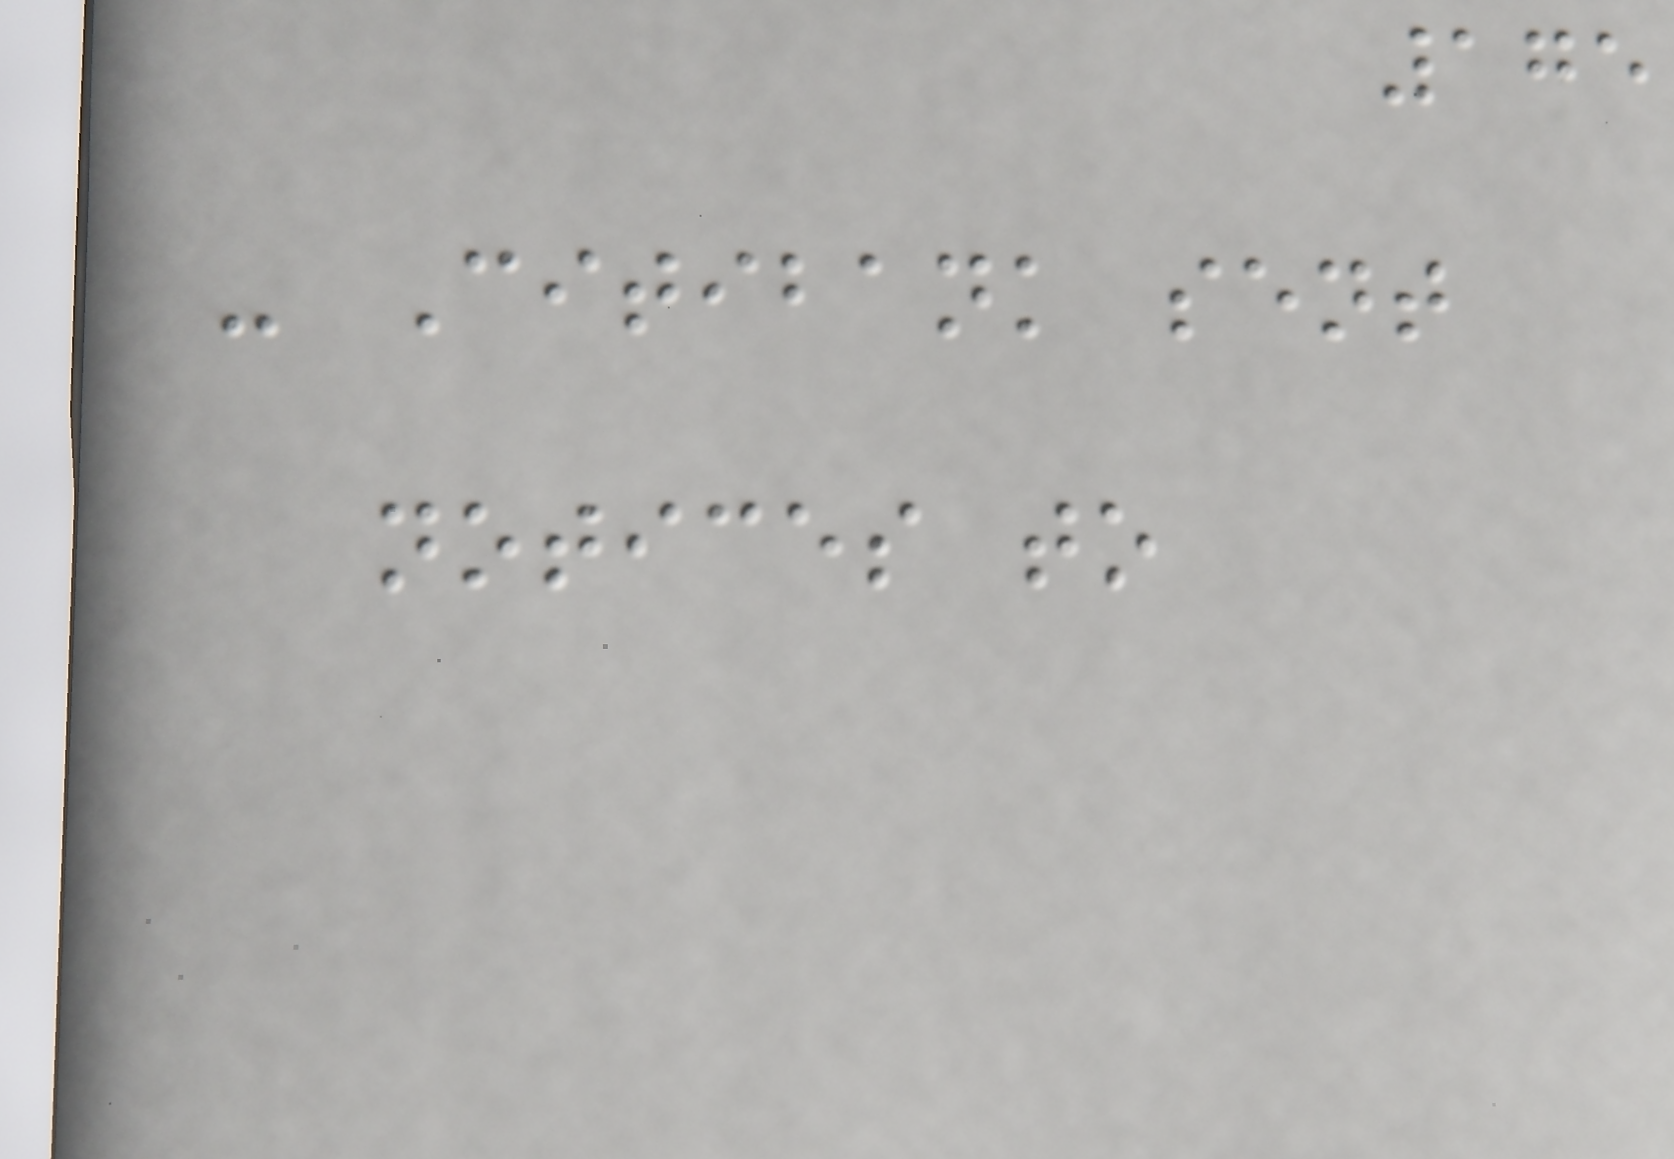175
- Citibank sent
notices to
